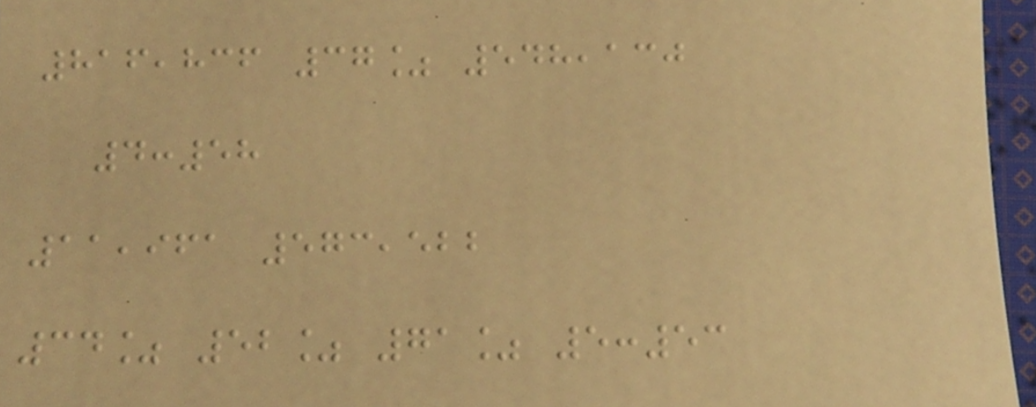816,836 37% 548,130
4:58
11,961 573,522
34% 52% 71% 5:53
